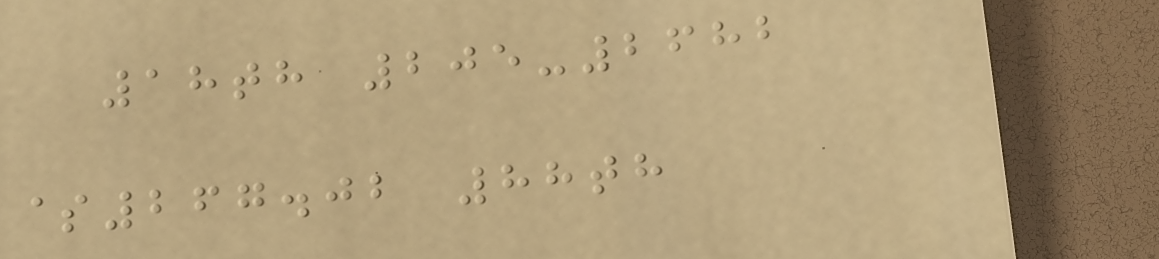18th 205-2682
$267.02 88th
